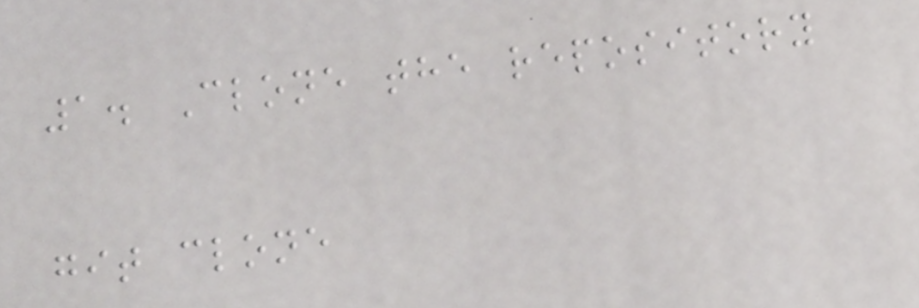1. Clone the repository
git clone
